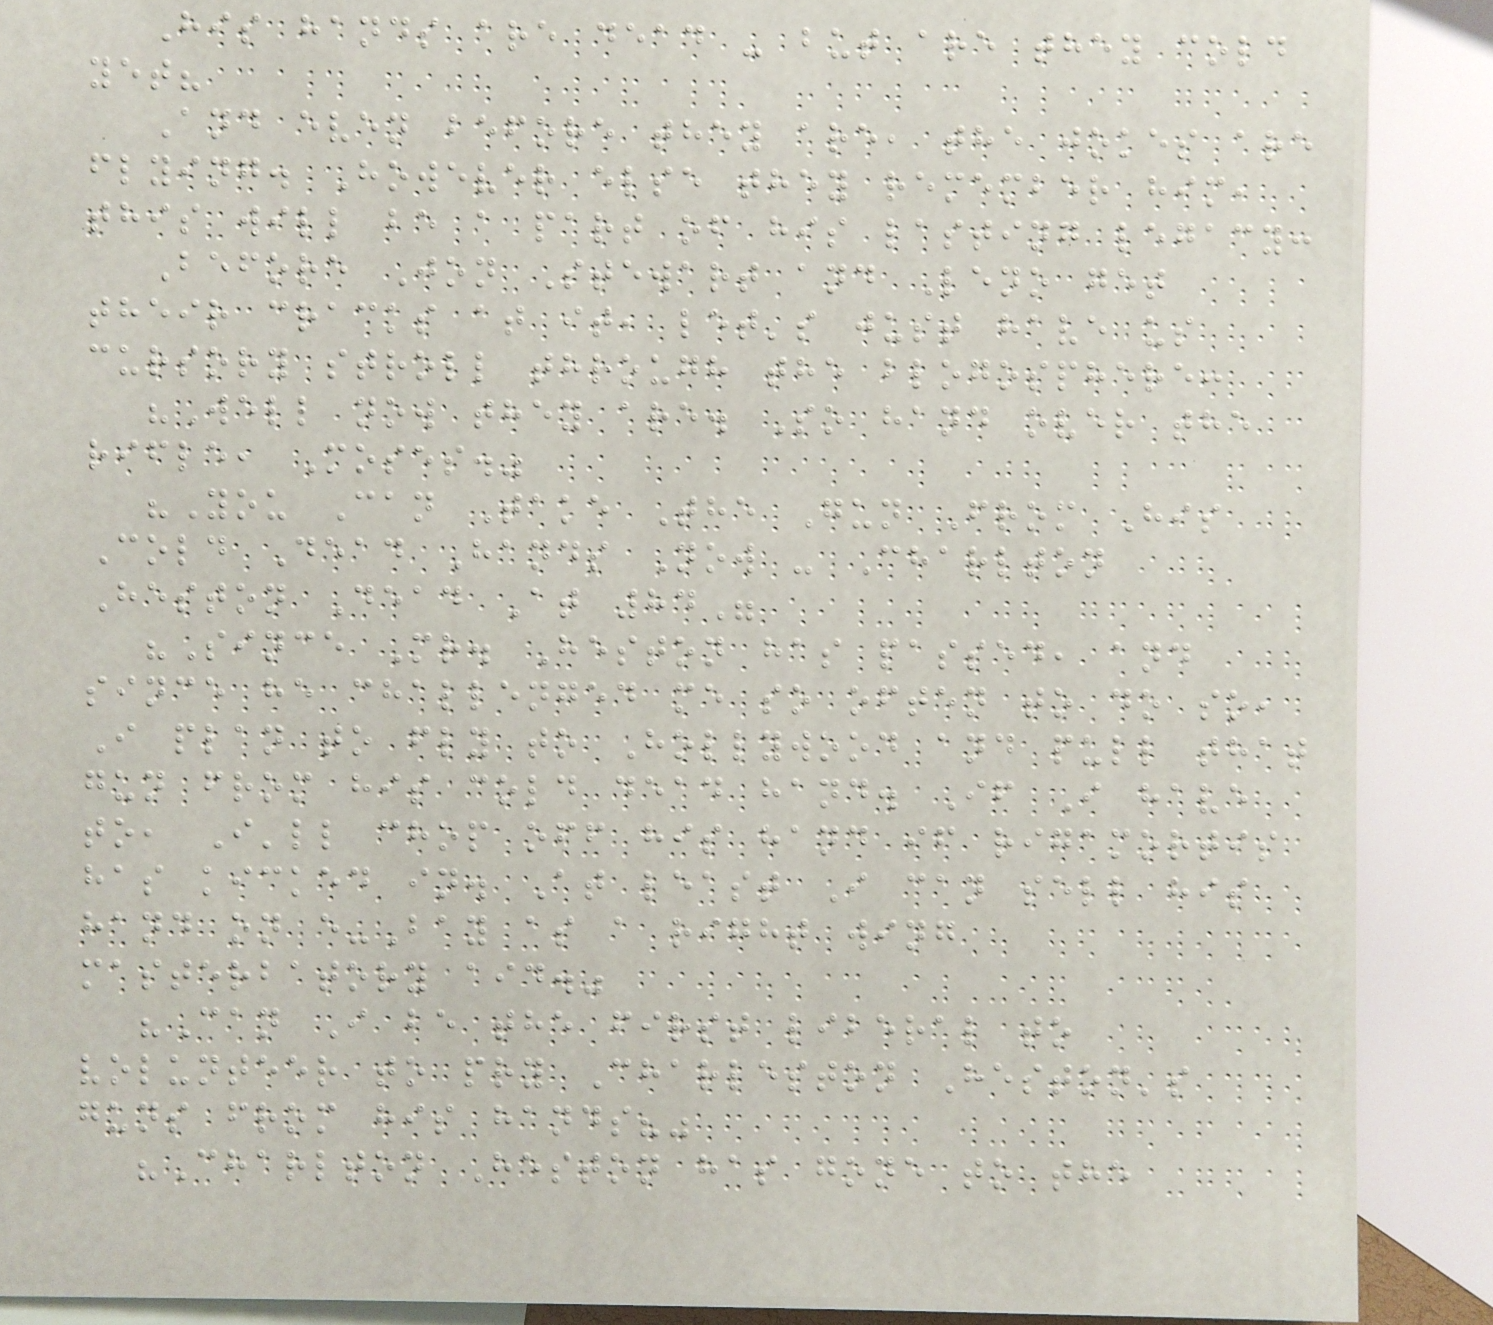His hands are dead - but are they cold
yet?
And even before they are, the jokes are
flying. However else they remember him,
this will be a part of his lasting legacy:
Before Jon Stewart and Leno get
their cracks at it, let's just have us
cursory stroll through the blogosphere:
"Well now they are. So hand over the
rifle, Moses."
"You Can Take The Gun From His
Cold Dead Hands Now - Charlton
Heston Dead At 84"
"Since Mr. Heston has passed, and
since he challenged me so often to do so,
I plan to fly to Hollywood and pull that
gun from his cold dead hand. If I have
to, I'll chop off his hand if rigamortis
has kicked in. At least I can sell his
hand on e-Bay as a right wing
masterbatory aid."
"Can I be the first liberal to
volunteer to pry Charleston Heston's
guns from his hands?"
"Charlton Heston has gone to the
